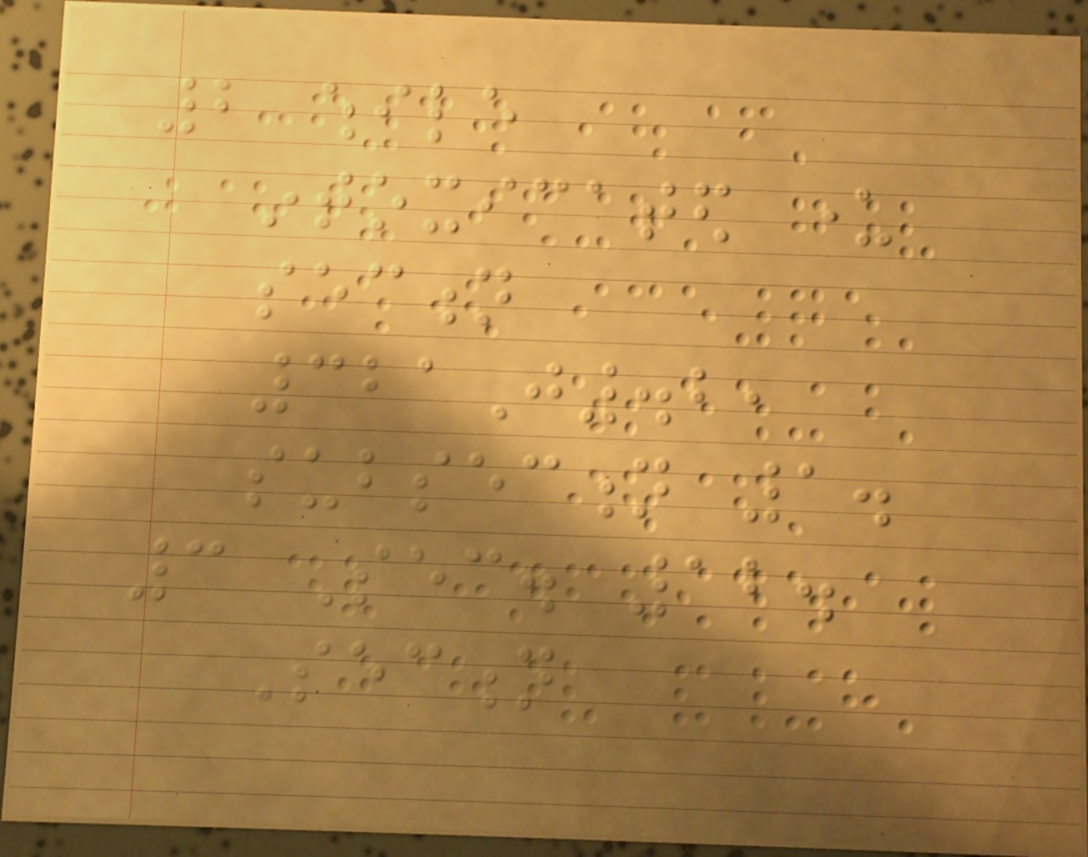2 while
intoxicated under
section
321J.2,
subsection 1.
3 Sec. 12.
Section
